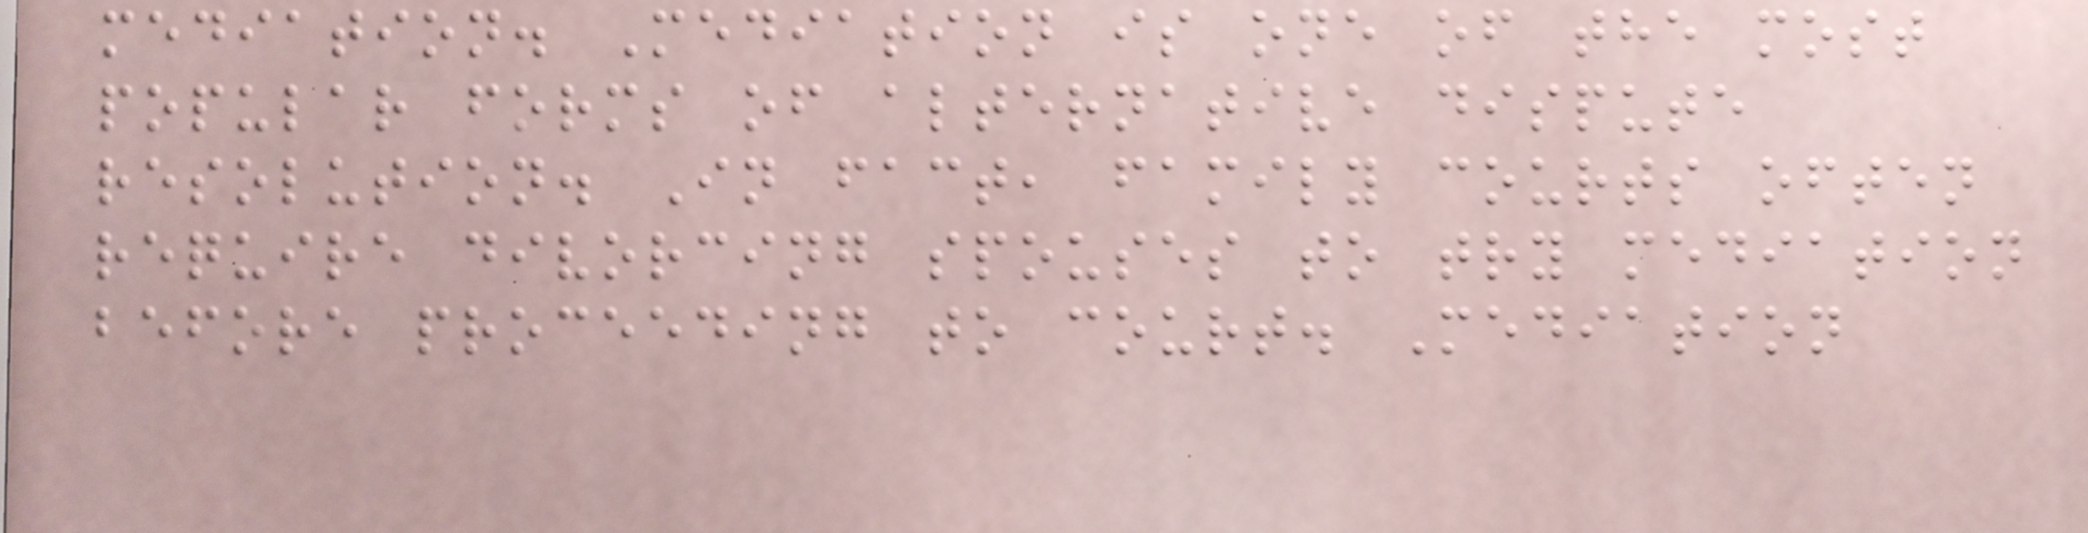mediation. Mediation is one of the most
popular forms of alternative dispute
resolution. In fact, family courts often
require divorcing spouses to try mediation
before proceeding to court. Mediation
